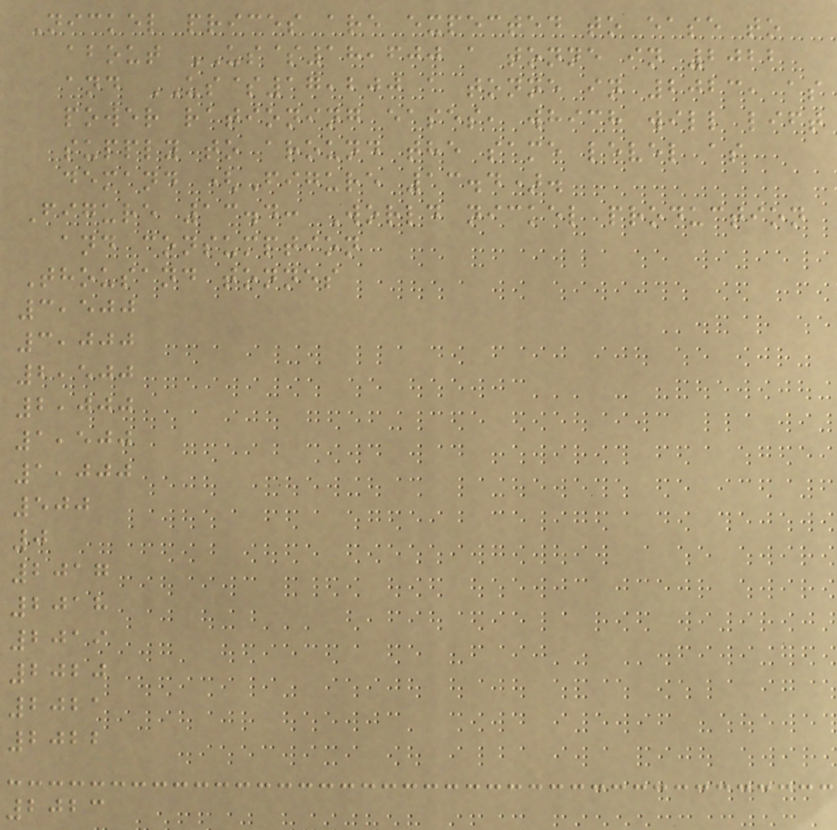Nickel prices are expected to ease to
about US$18,600 a tonne in 2022
and US$17,200 a tonne in 2023, as
power rationing eases, which will lift
supply to around the same level as
demand (Figure 13.4).
Figure 13.4: World nickel production
and consumption
Thousand tonnes
3,500
3,000
2,500
2,000
1,500
1,000
500
0
2017
2018
2019
2020
2021
2022
2023
